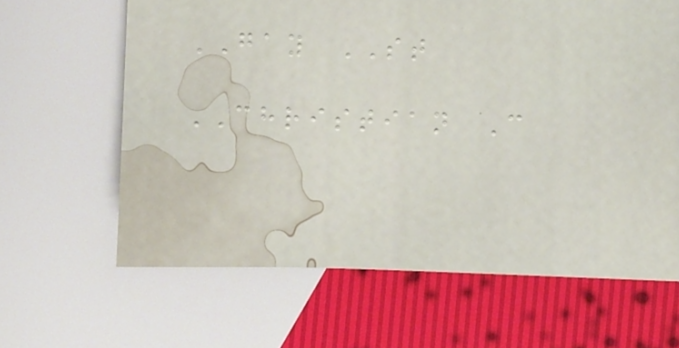GAY ST
CHRISTIAN C
